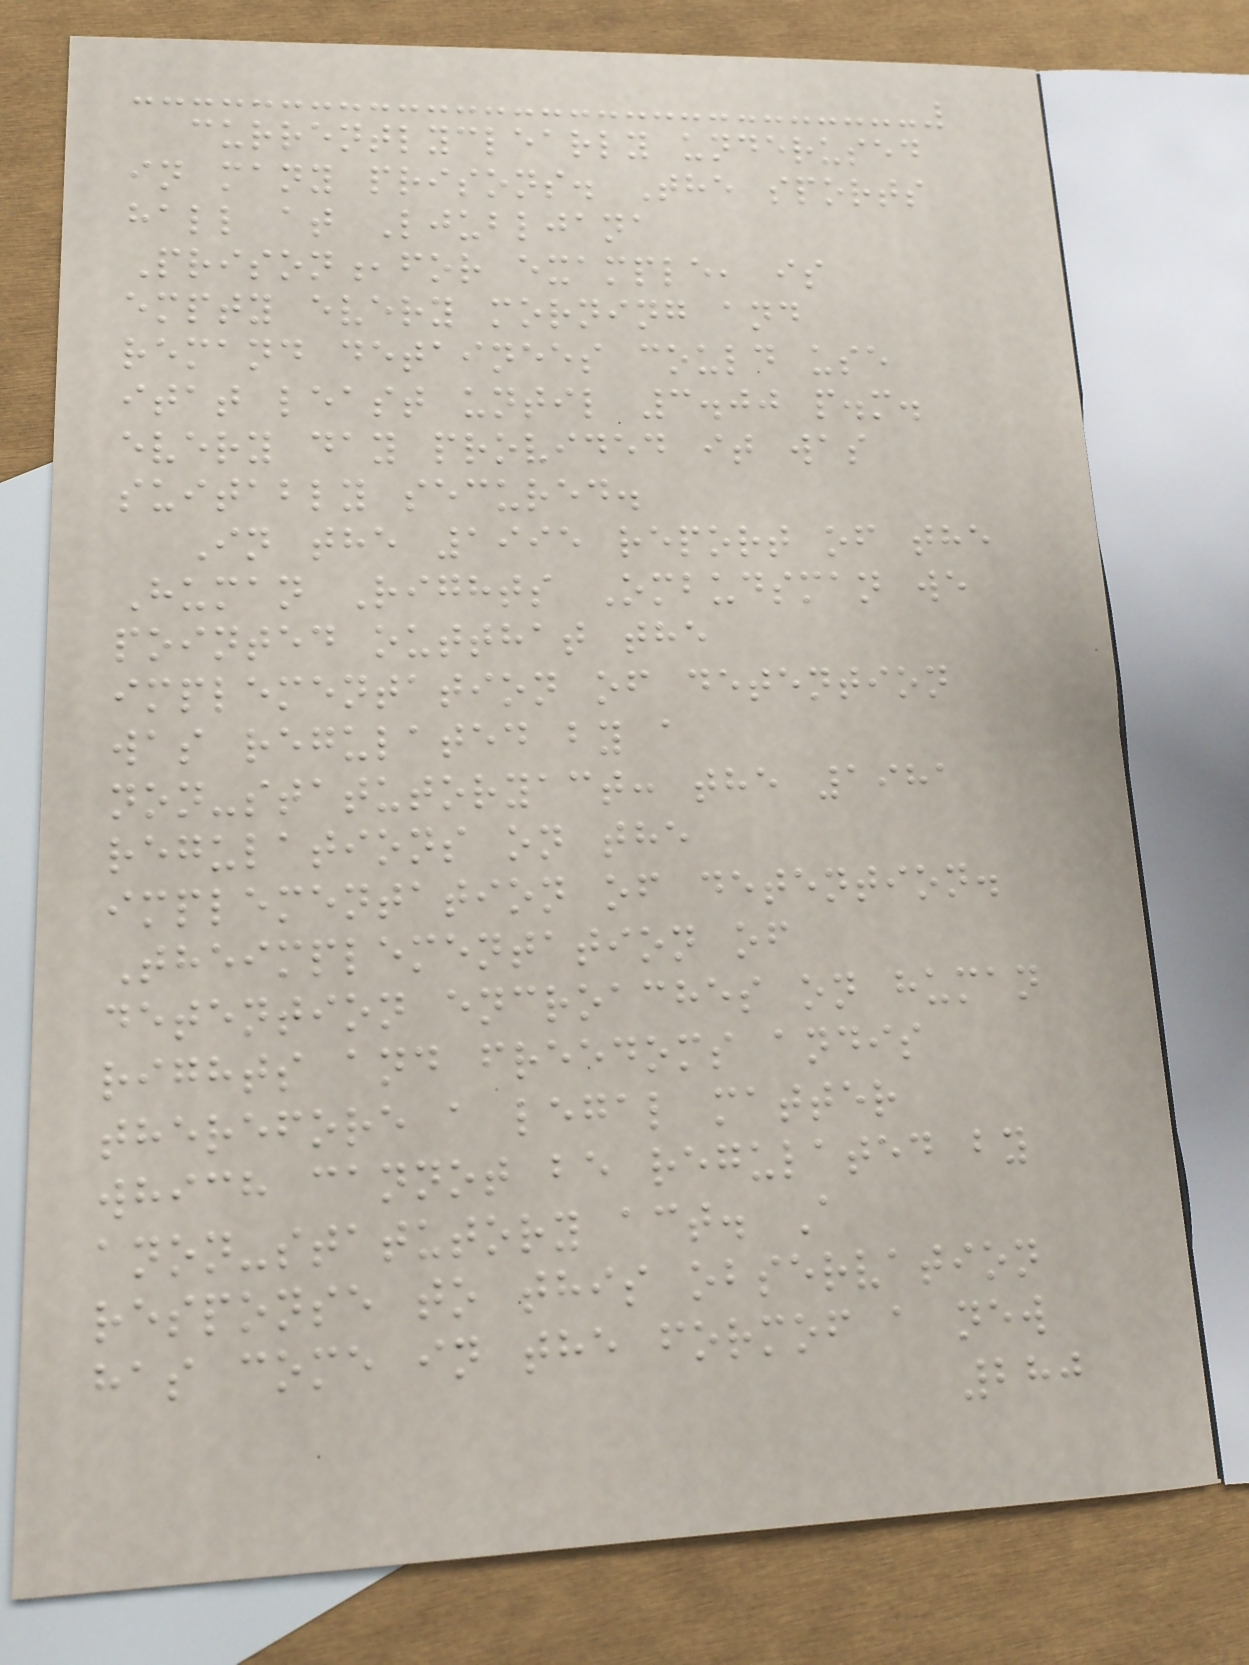currentlyclearly underused
in many prisons. The sports
hall at Ljubljana
Prison,for example, is
empty every morning and
remand detainees could use
itat least until 3.00 p.m.
every day provided it was
suitably secured.
In the 1995 report of the
Human Rights Ombudsman we
pointed outthat the
implementation of detention
was regulated by a
non-statutoryact: the 1981
regulations on the
implementation of detention.
Theimplementation of
detention encroaches on human
rights and freedoms andis
therefore a legal matter
which cannot be regulated by
anon-statutory act. A
response to this observation
has come in the formof a new
280
